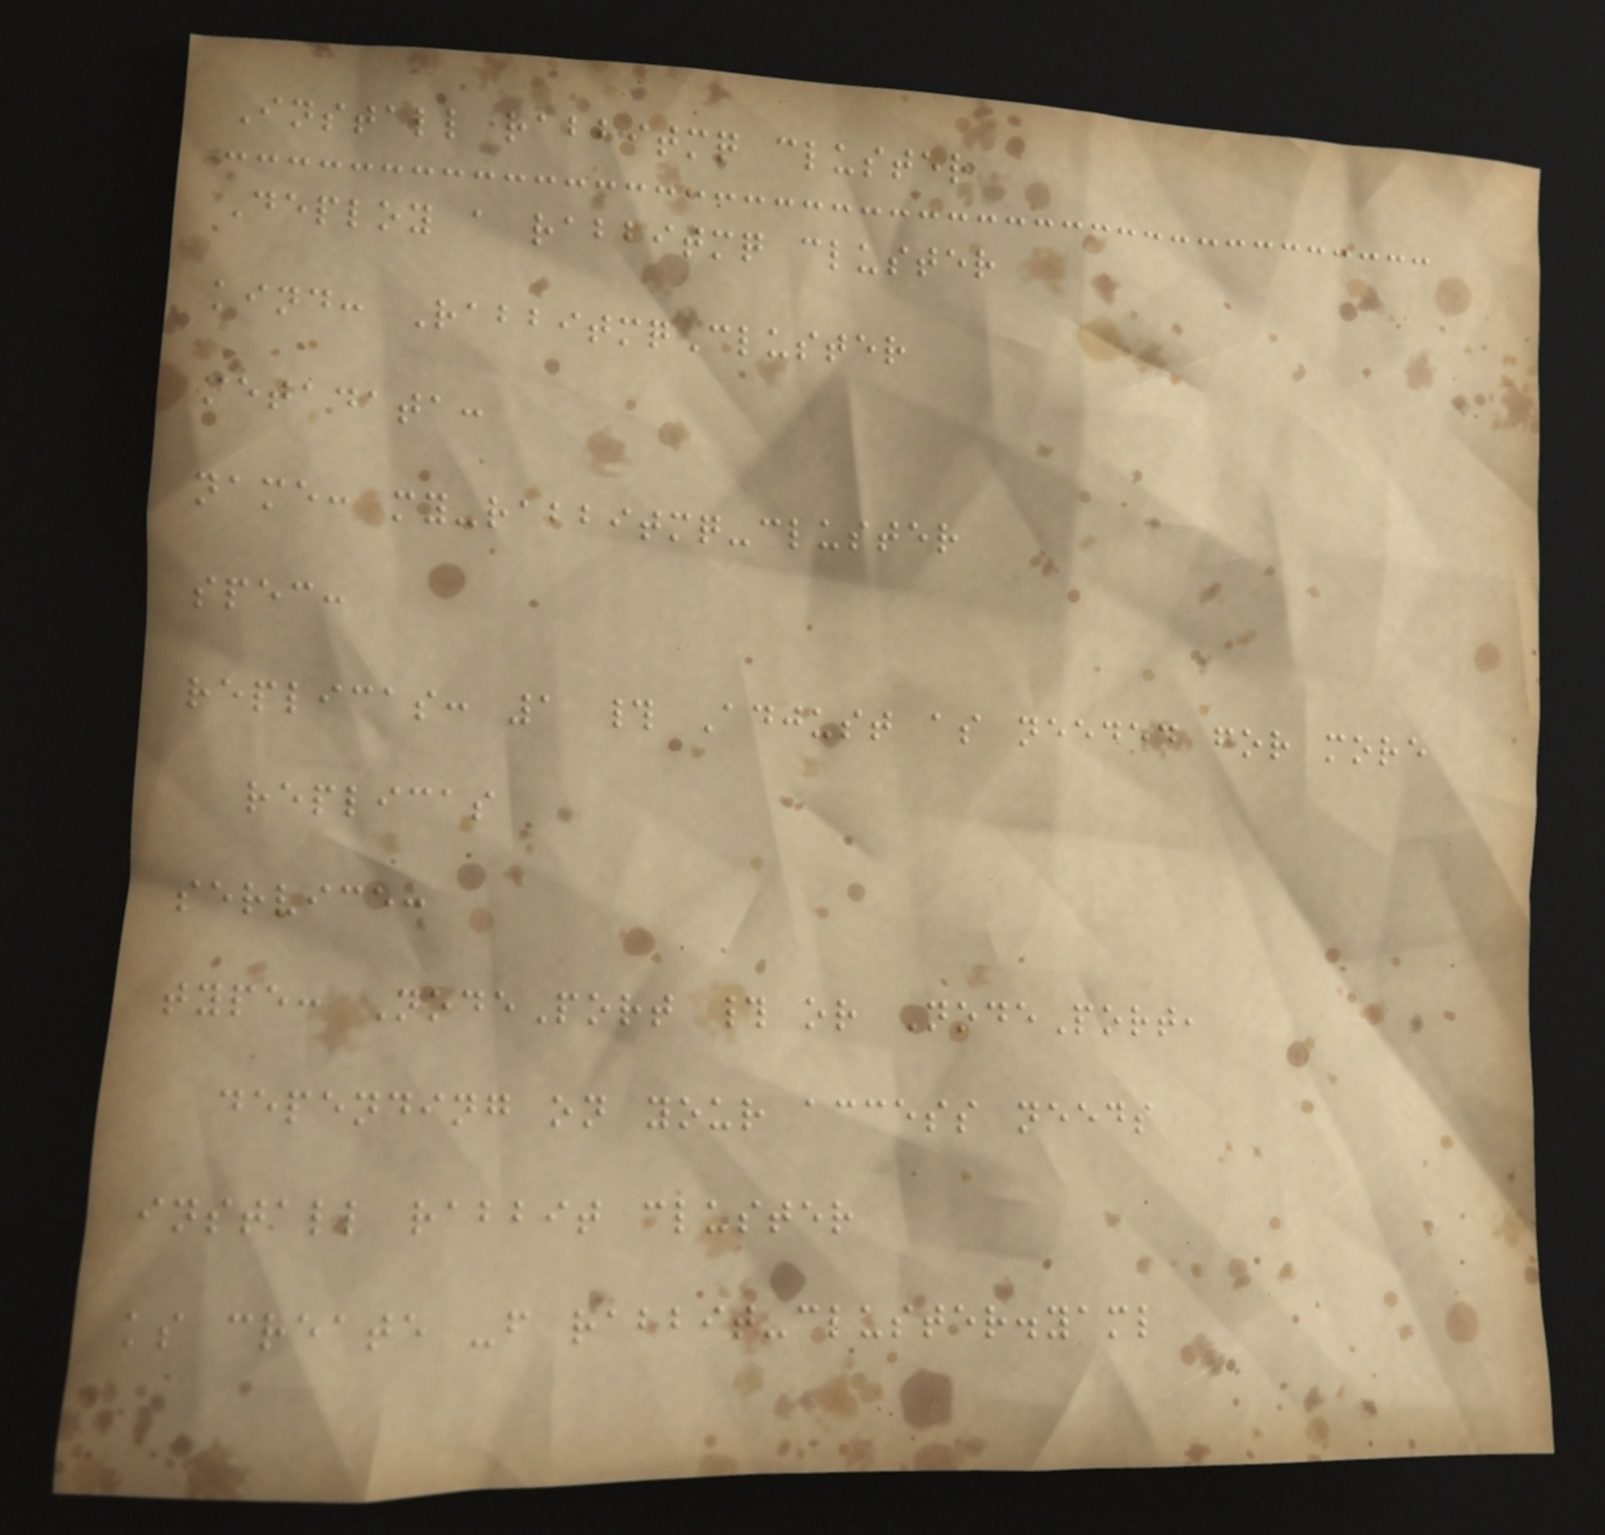Install rabbitmq cluster
Deploy a rabbitmq cluster
kind: RabbitmqCluster
metadata:
name: my-rabbitmq-cluster
spec:
replicas: 1 # Adjust as needed for more
replicas
service:
type: NodePort # or NodePort,
depending on your access needs
install rabbit cluster
ks create -f rabbit-cluster.yaml
